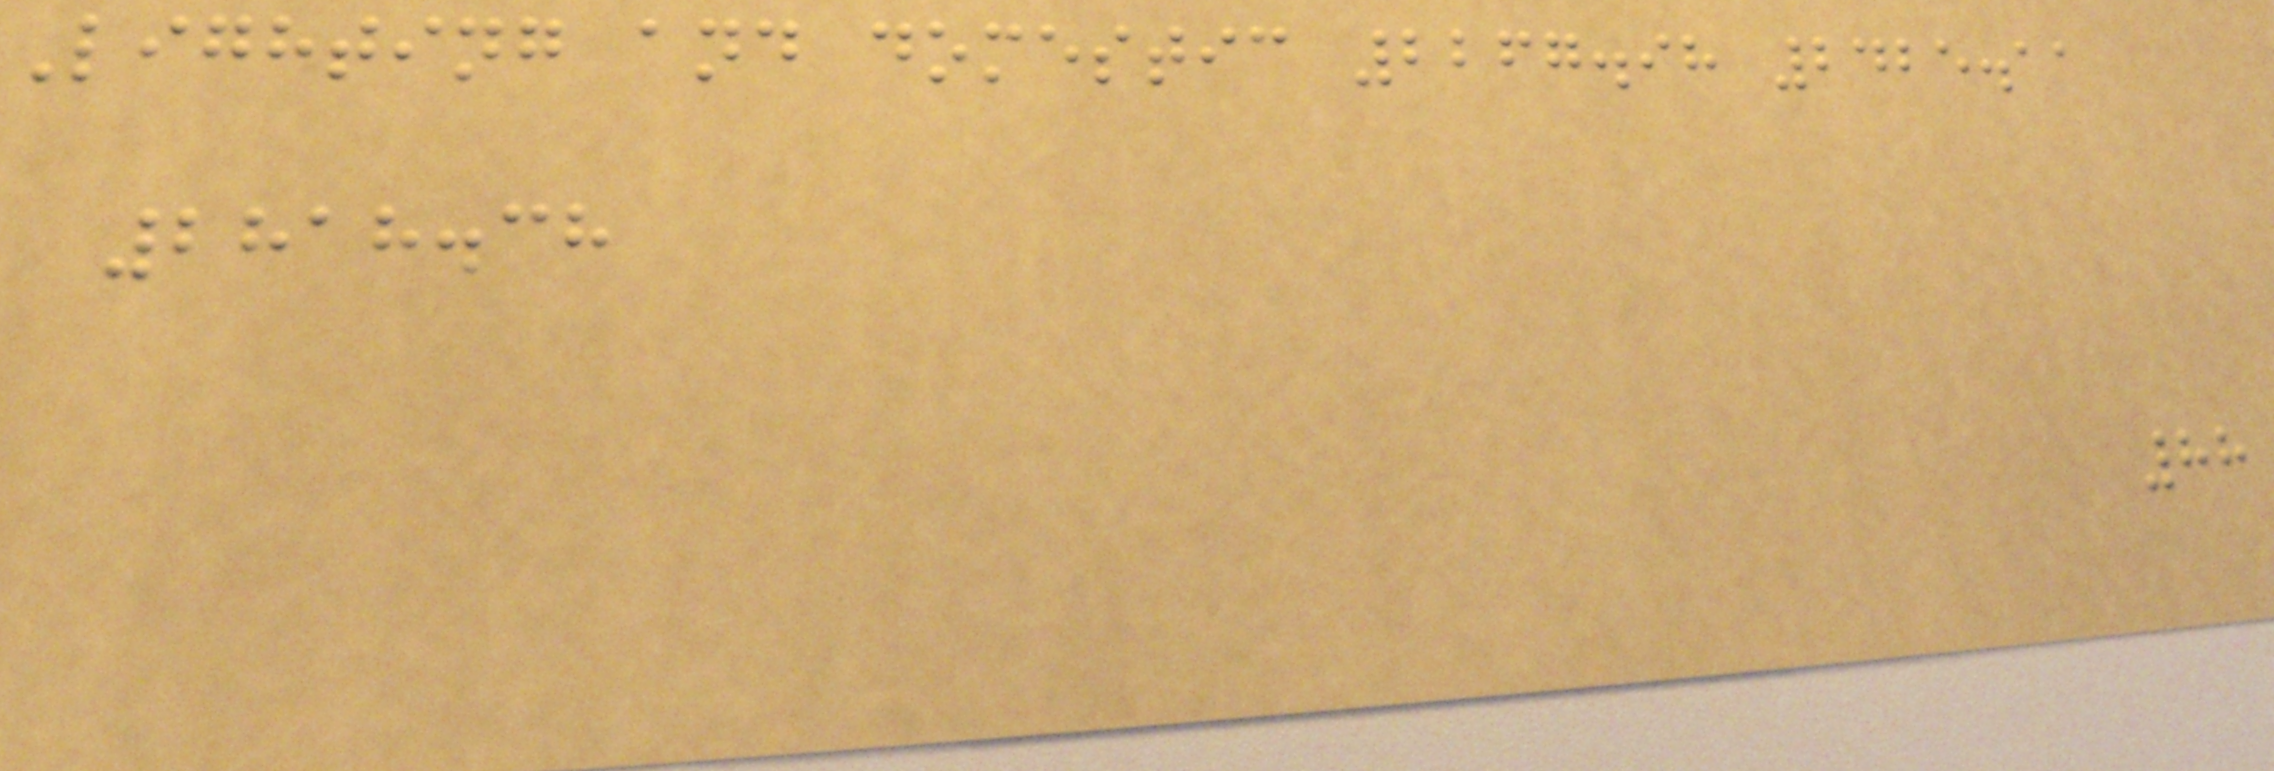Lighting and domestic 2267.98 2425.11
2818.38
88
